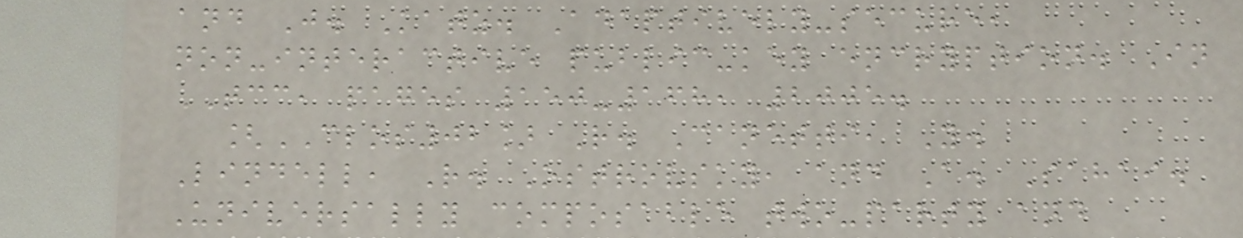and J. Katz. Adaptively-secure,
non-interactive public-key encryption. In
TCC, pages 150-168, 2005.
[CLOS02] R. Canetti, Y.
Lindell, R. Ostrovsky, and A. Sahai.
Universally composable two-party and
